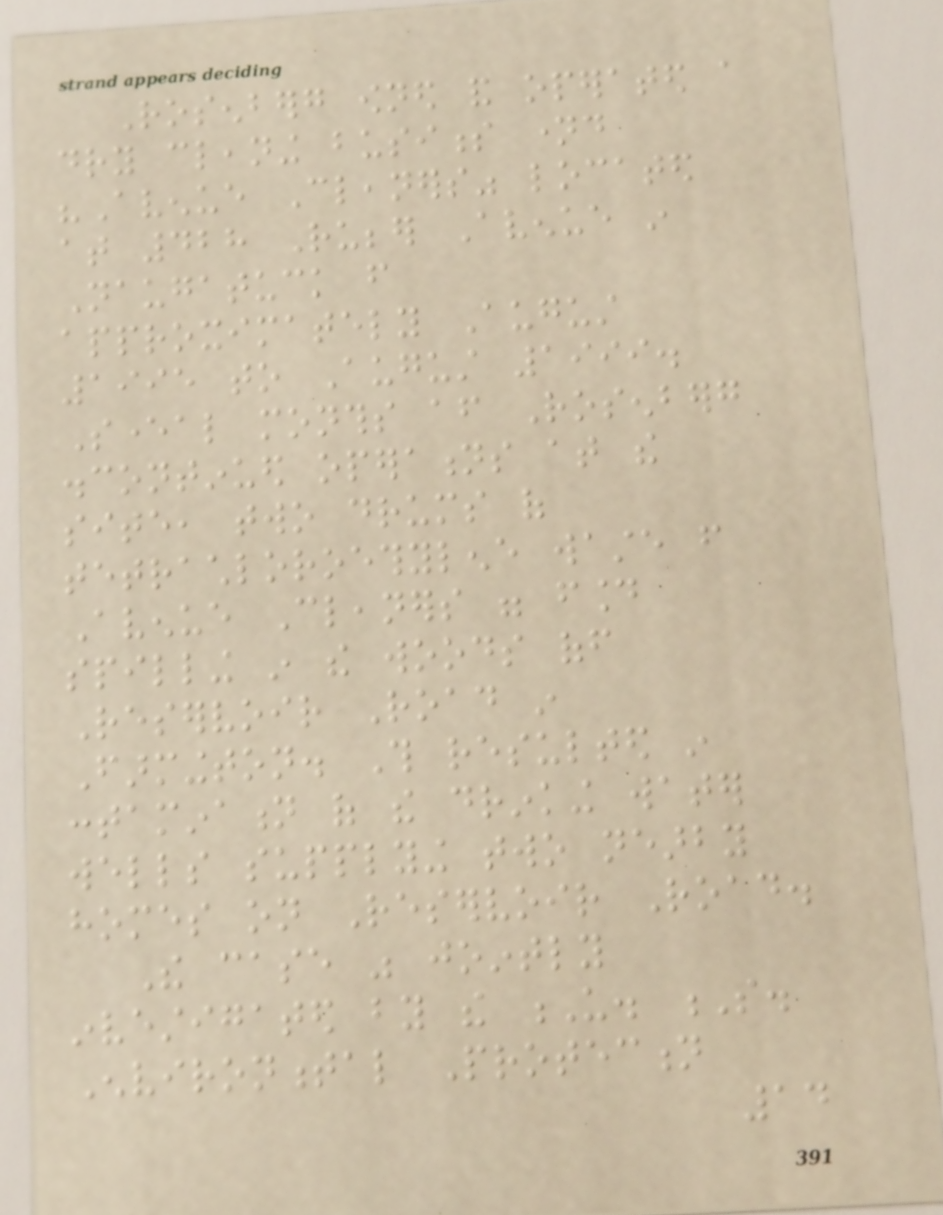Rosenberg owned and operated a
dry cleaning business named
"Avenue Cleaners" located
at 428 Rubber Avenue in
Naugatuck from
approximately August
1995 to August 1999.
Several months after Rosenberg
discontinued operations at the
site, two drums of
tetrachloroethylene waste from
Avenue Cleaners were found
spilling in the woods off
Reservoir Road in
Farmington. This resulted in
contamination of the drinking water
wells supplying two nearby
homes on Reservoir Road.
The case was jointly
investigated by the U. S.
Environmental Protection
14
